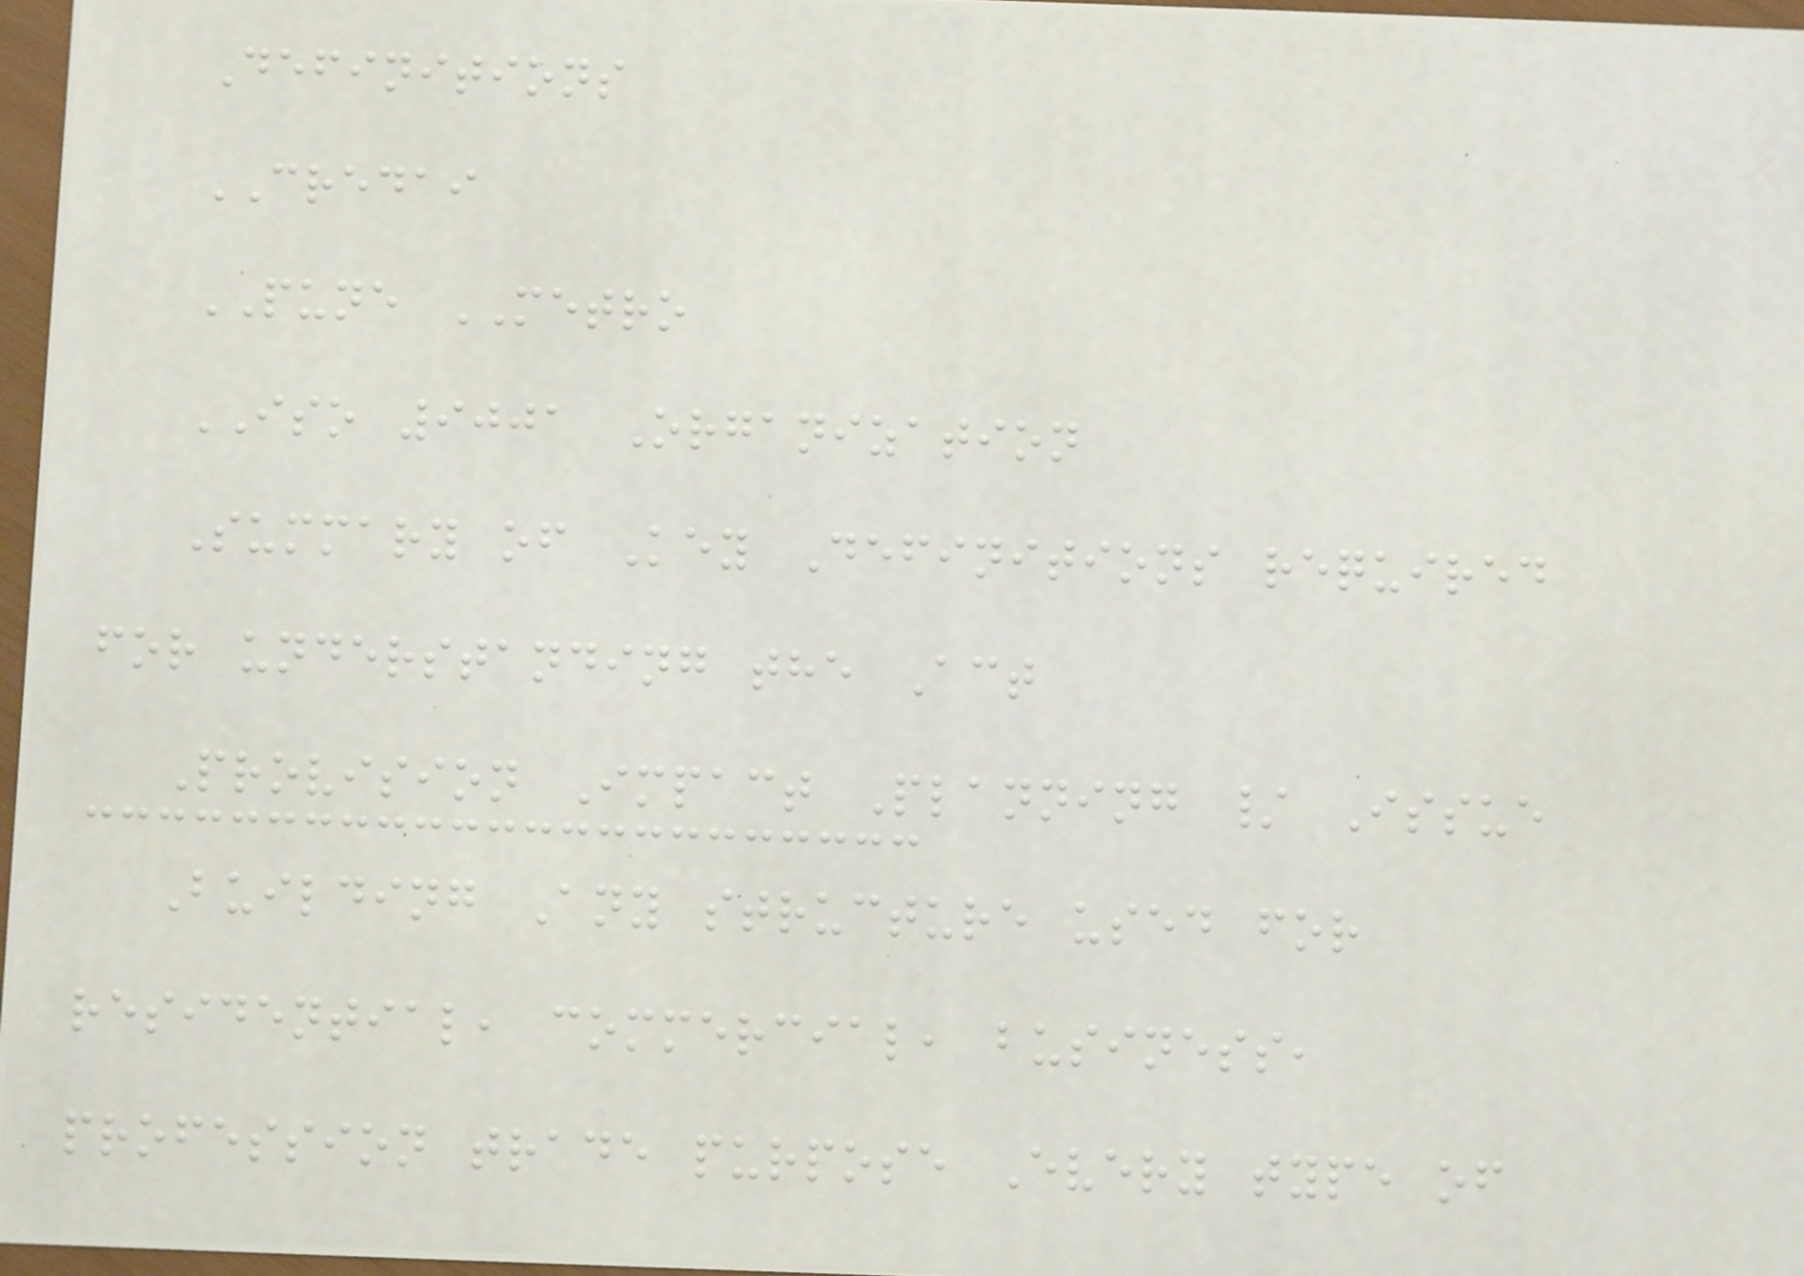Definitions
CREDAI
PUNE METRO
ISO 9001 Organization
Summary of Key Definitions required
for understanding the Act
Provision Impact Planning / Issue
Building Any structure used for
residential, commercial, business,
profession trade purpose Every type of
